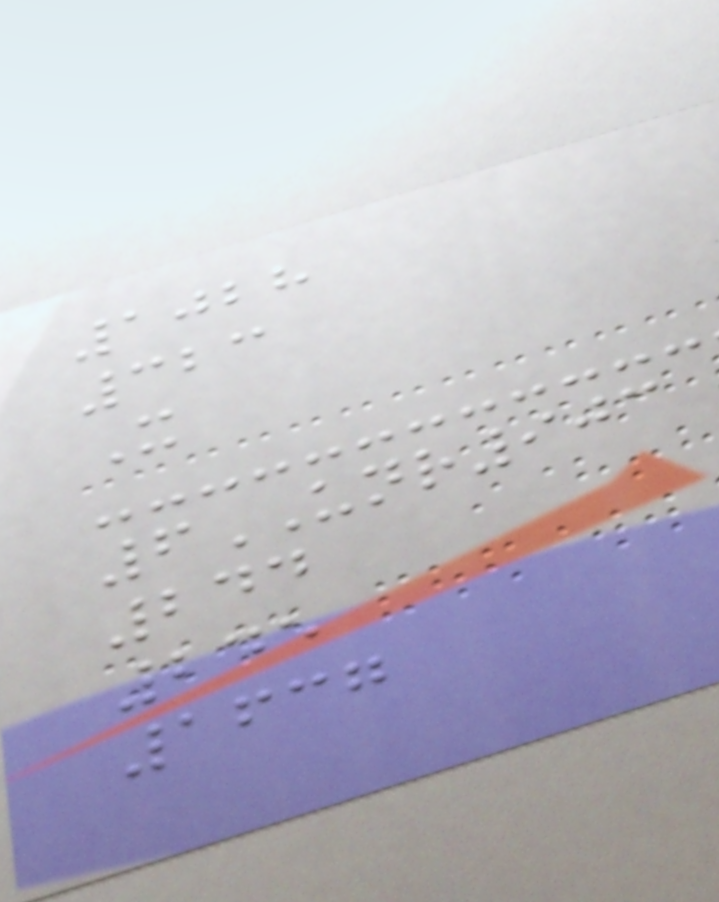1028
323
X
6UNR903
244
245
1637
